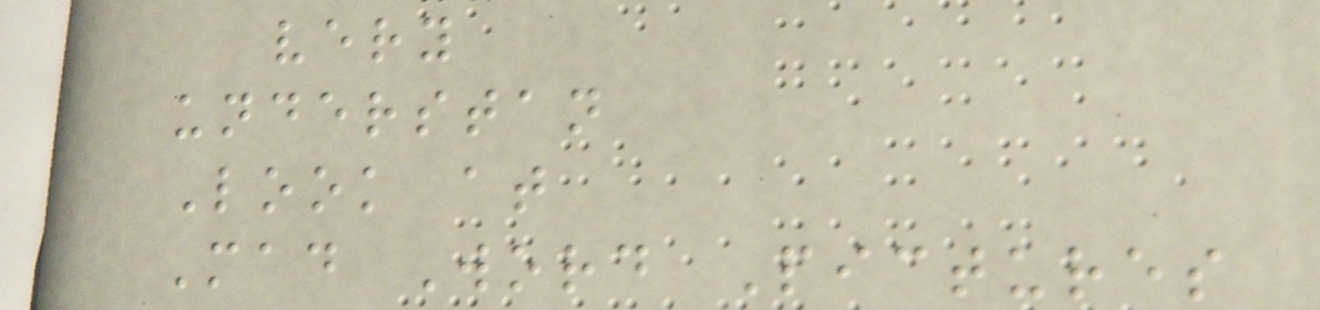very
understan
Look at
Mad Word Pictures
